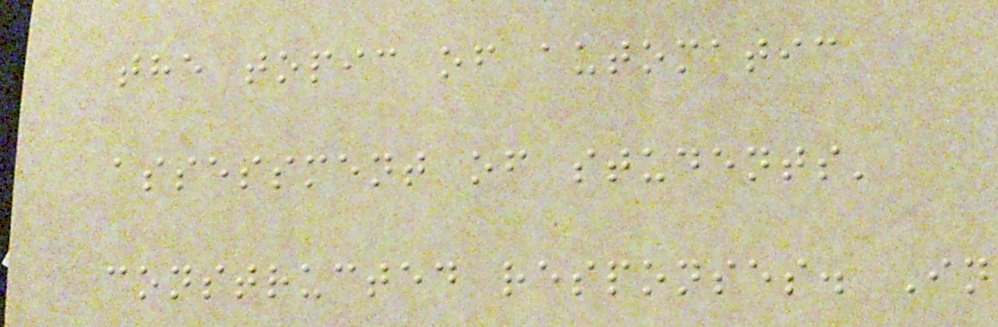the topic of automatic
assessment of students'
constructed responses. In
